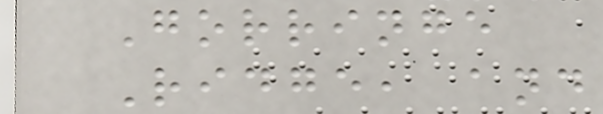Gorringe
Ridge, and
